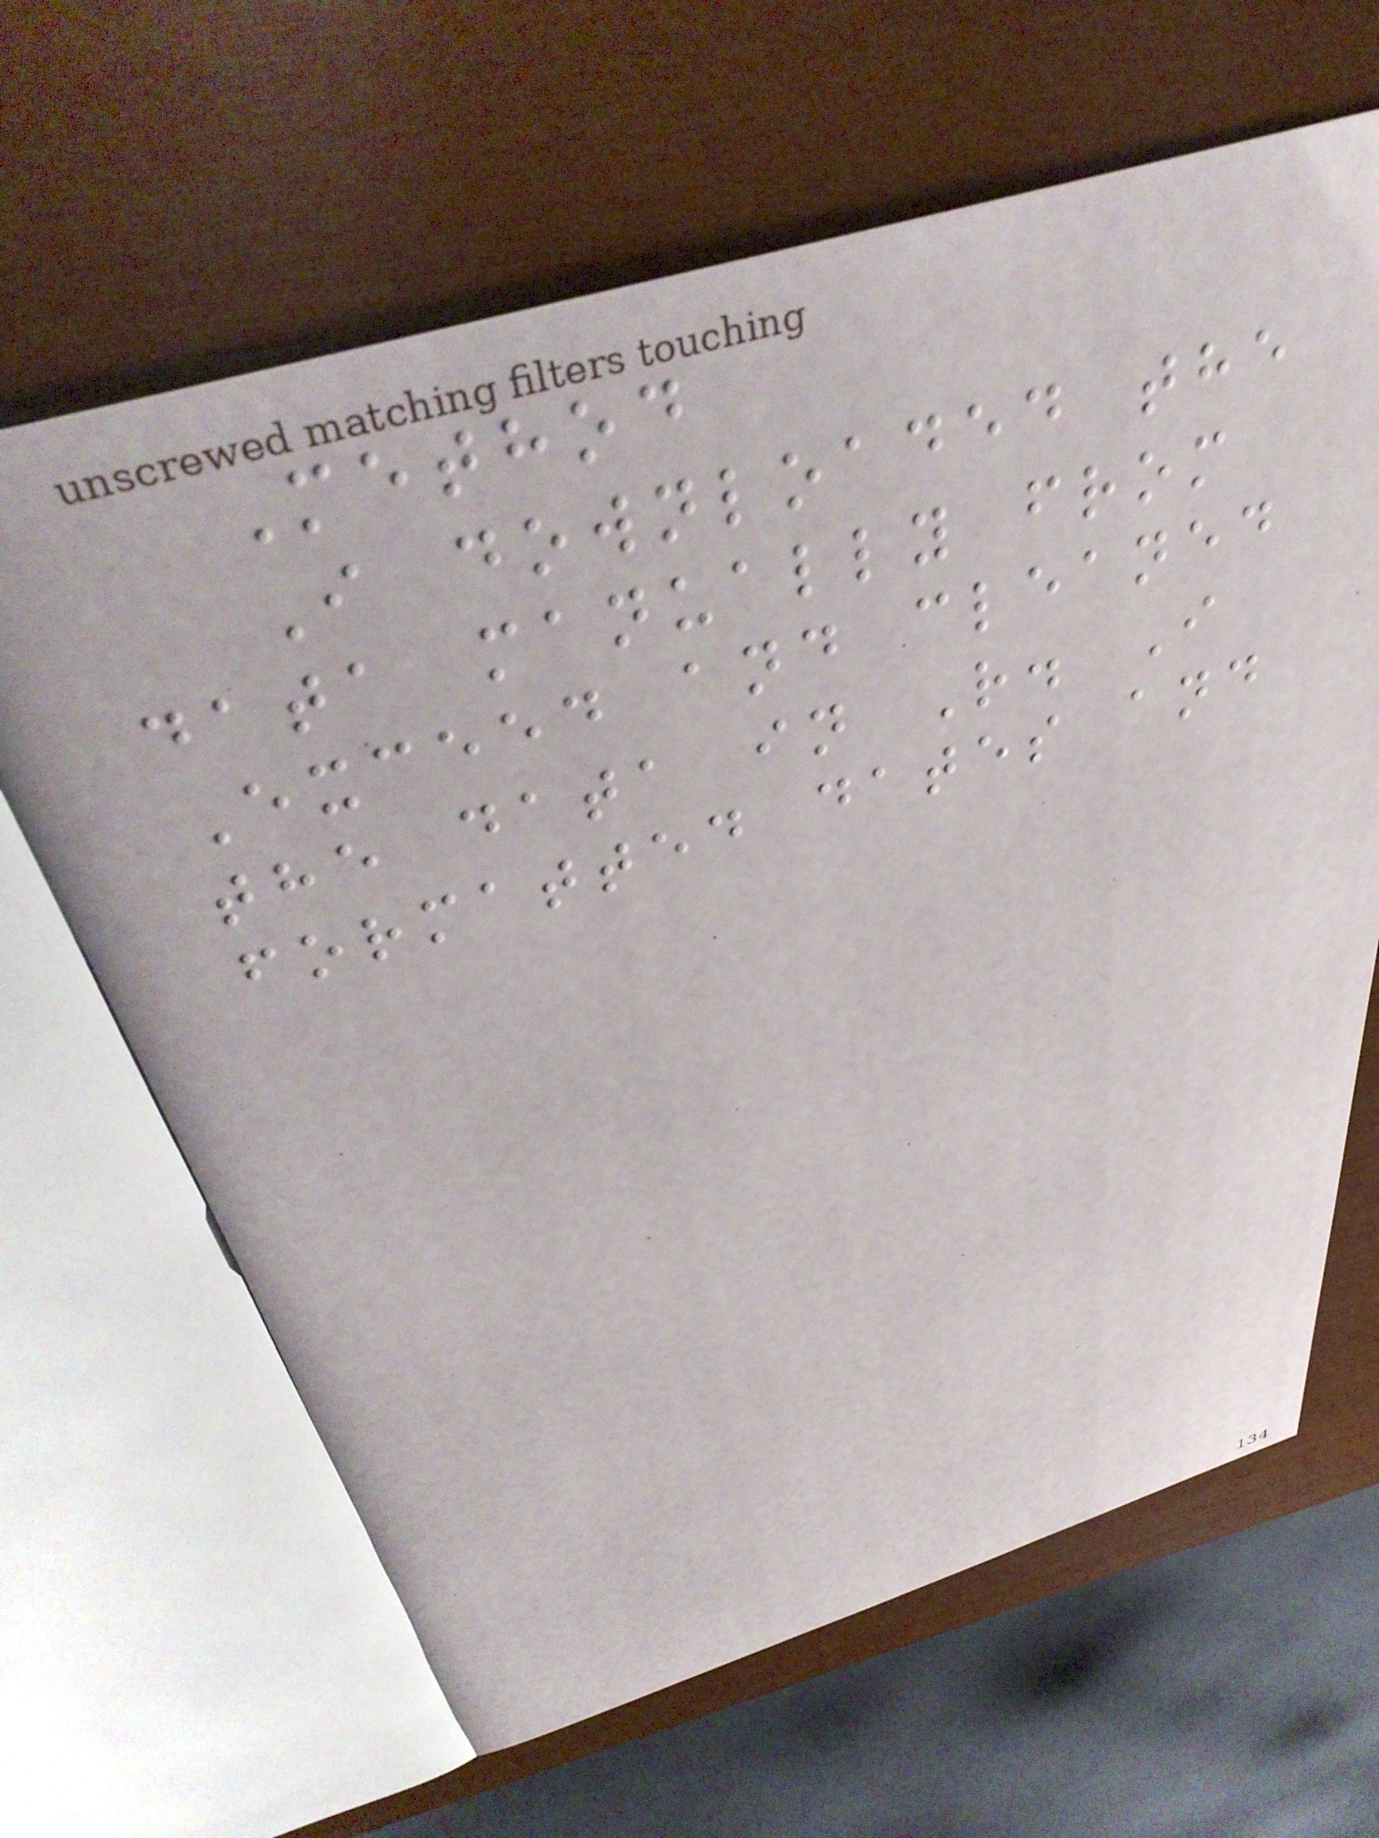Method
I downloaded the
data manually from
Exceed and cleaned
the data in R. I
formatted dates and
